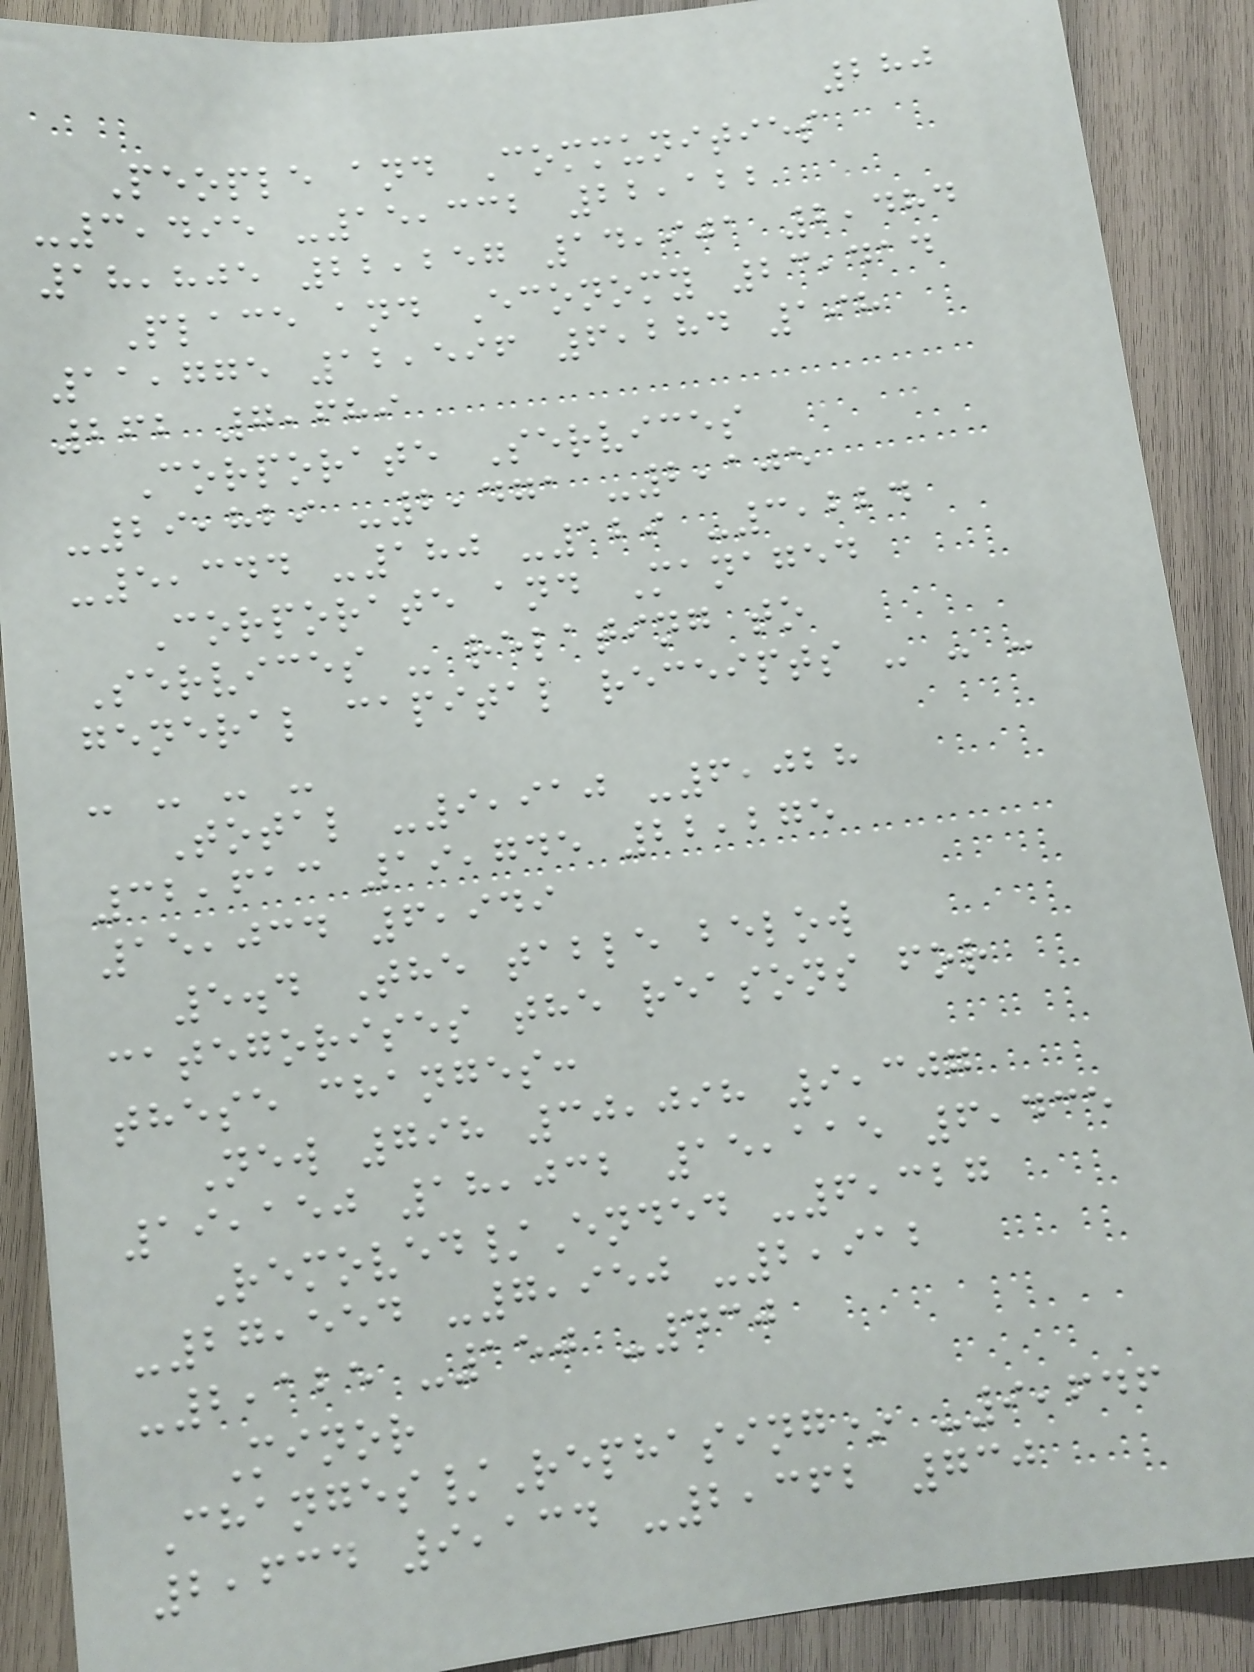280
People and Communities
-3,495 -15,332 22,122
18,805 22,257 14,901 2,484
Place and Economy 23,414
11,775 12,596 6,284 198
262 7,689
Corporate Services
-29,829 -2,471 -2,105
-5,344 -180 -129 -3,224
Corporate and Managed
Services - relating to
general capital receipts - - -
- - - -
Total -9,910 -6,028
32,613 19,745 22,275
15,034 6,949
5.4 The table below
categorises the reasons for
these changes:
New 798 30,098 9,307
19,150 18,032 15,115 6,435
Removed/Ended -6,327
-27,554 -7,950 -2,912
-2,125 -150 -430
Minor
Changes/Rephasing* -9,646
2,634 9,134 -2,362 730
